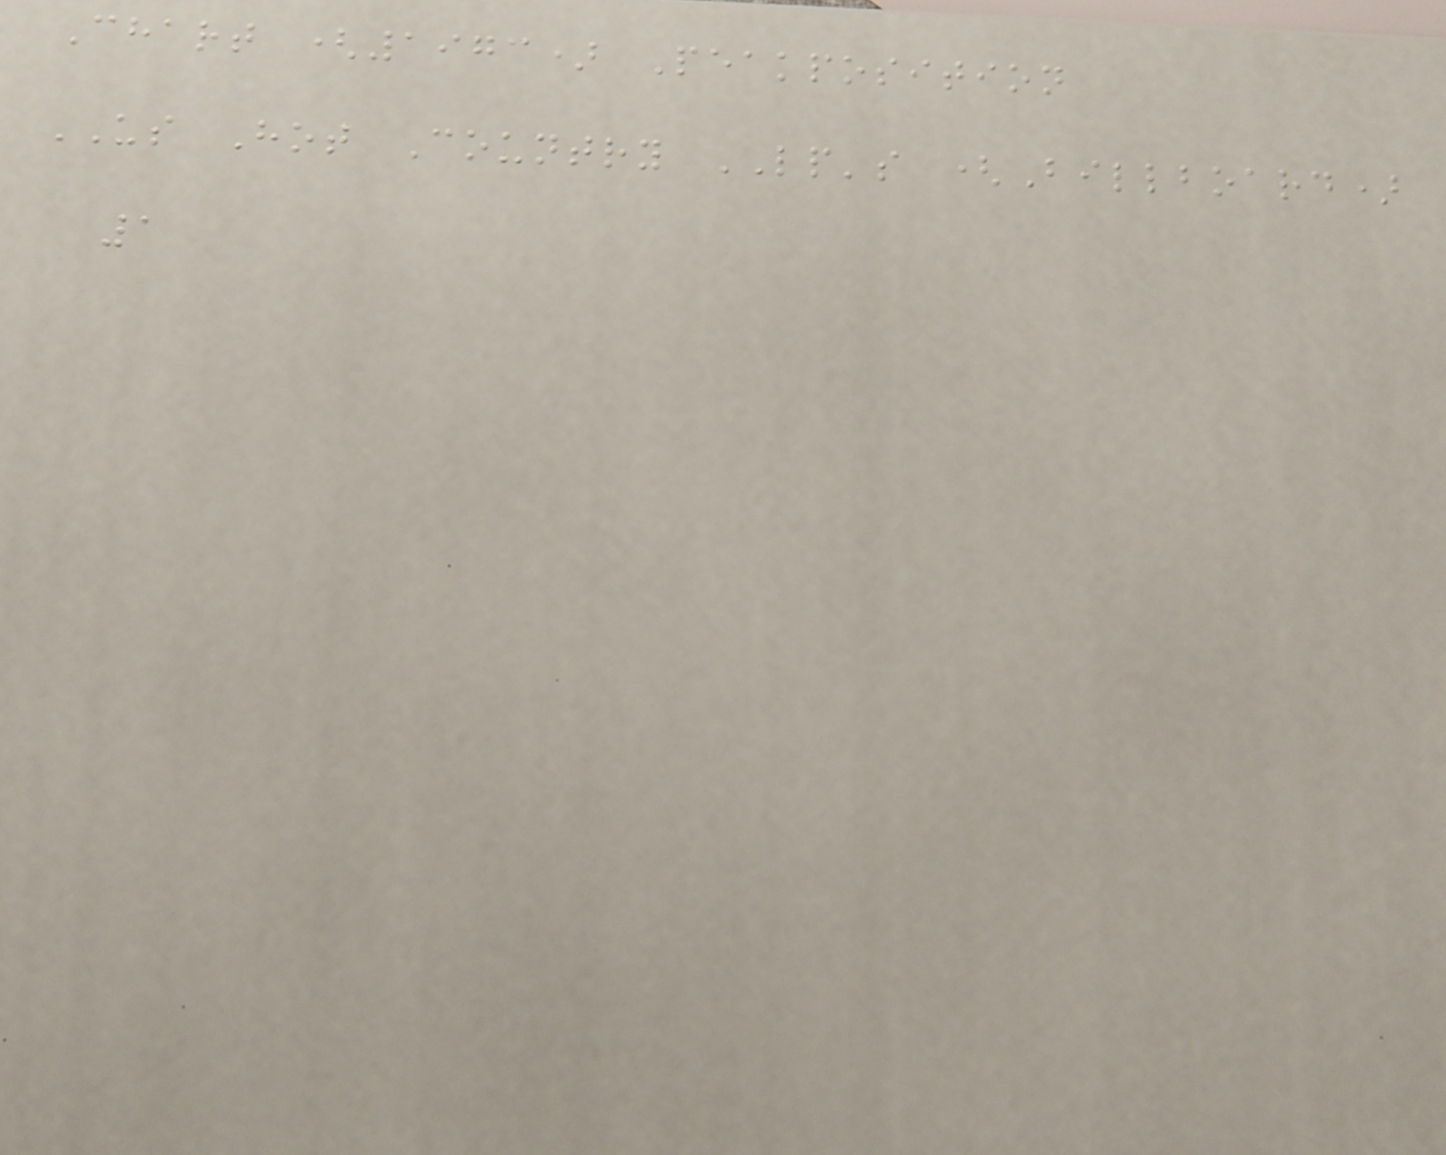Chart (1973) Peakposition
US Hot Country LP's (Billboard)
1
